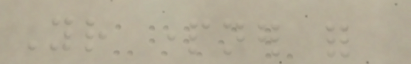Your partner for
